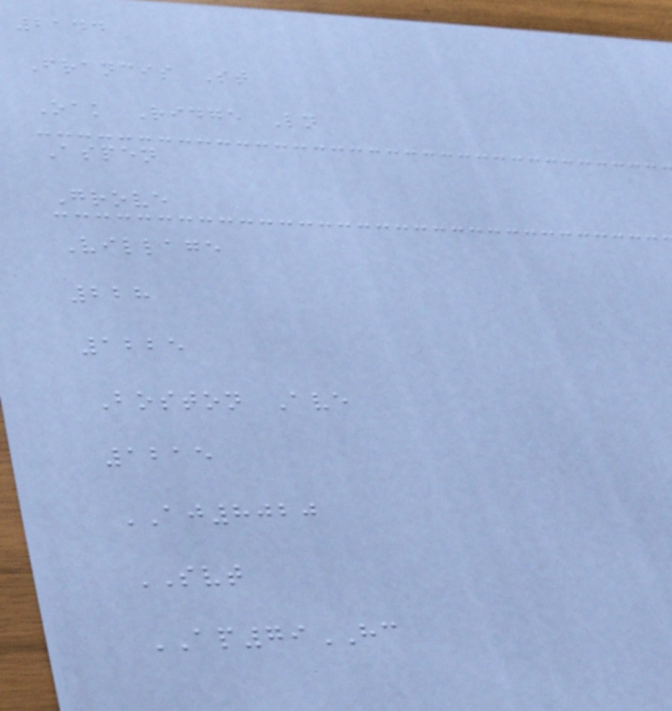2144
Francis St
Oak Ridge Ln
Aspen
Grove
Village
228
1225
Boston Ave
1215
AJ8020
SVT
AP79HC
